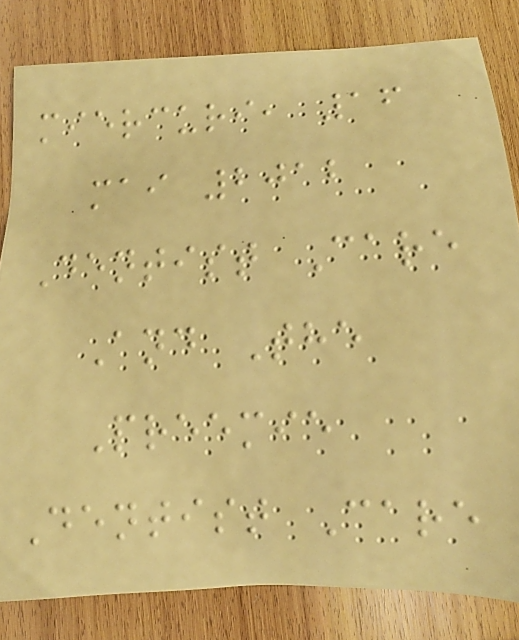miercuri, 16
mai 2012
Dentist Care
And The
Preemie
Dentist Care
